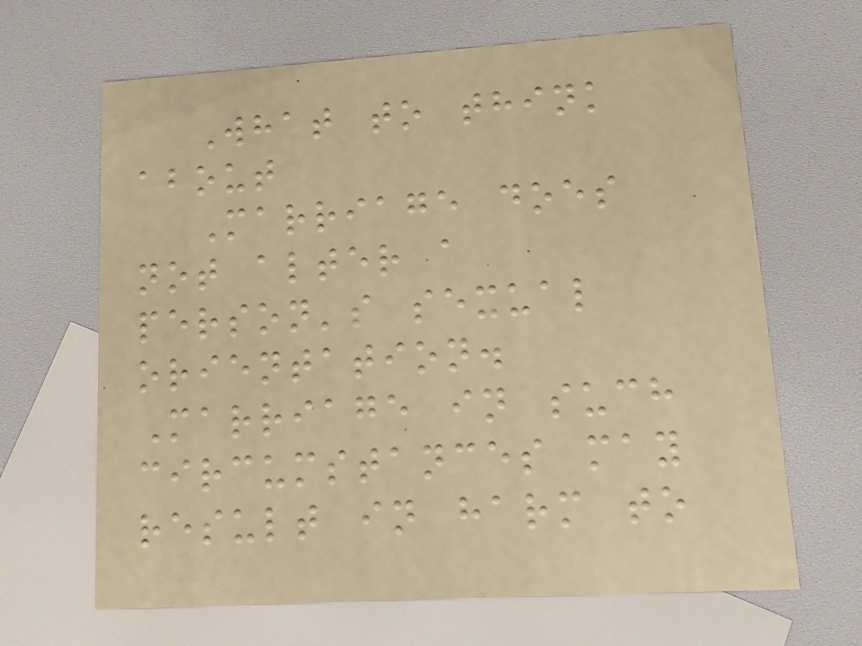What to think
about
Marriage does
not alter a
person's sexual
orientation.
Marriage in such
circumstances may
result in harm to
